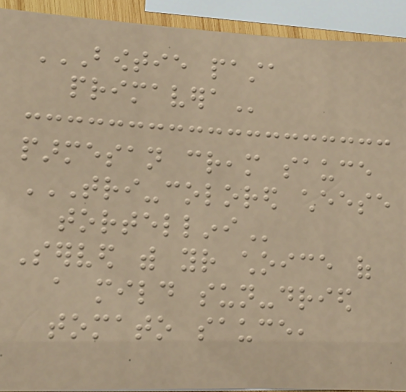BOWTIE PASTA
PRIMAVERA
parmesan cream sauce
TRI-COLORED CHEESE
TORTELLINI
Served with your choice of
a mild sun-dried
tomato sauce,
